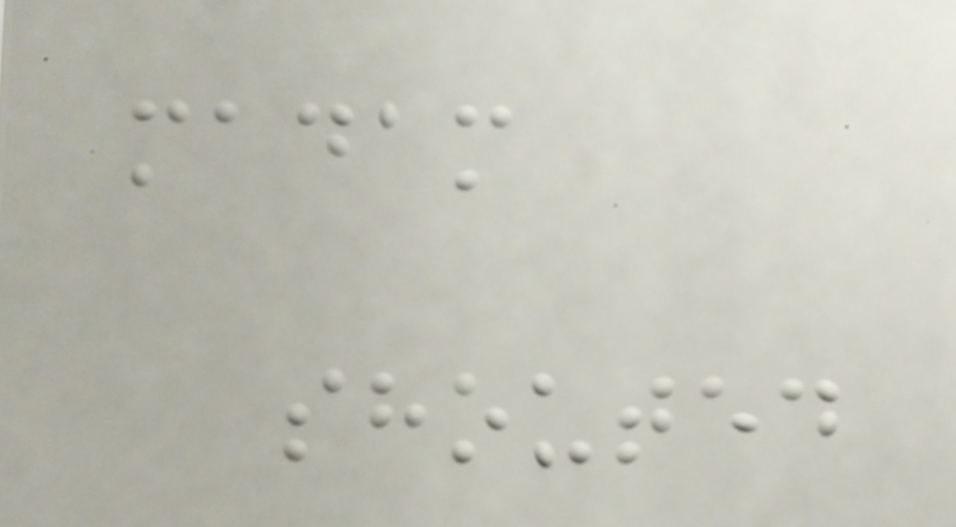madam
shouted
